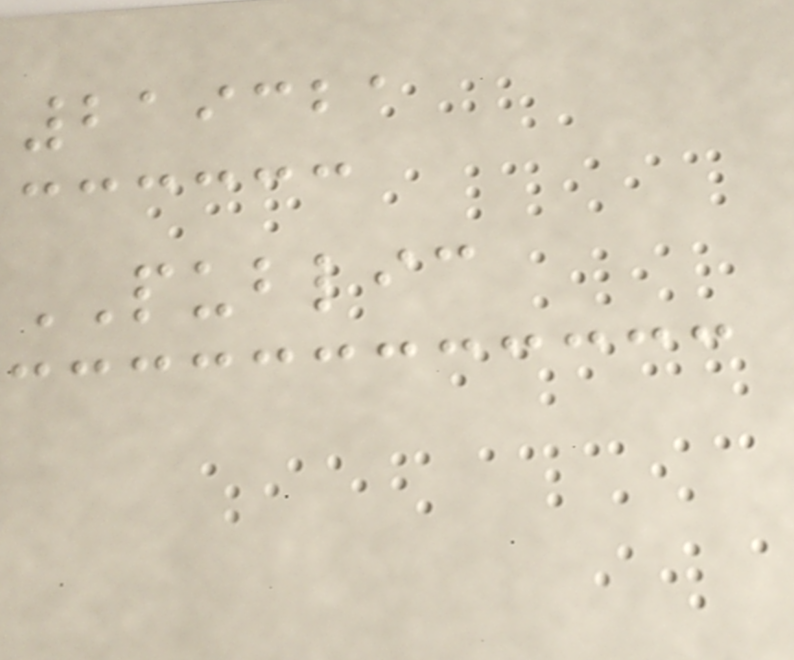219321
PUBLIC
